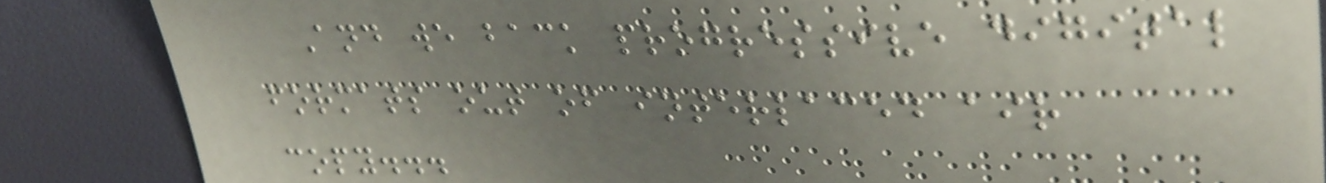And we back progressive digital
formats out of interlaced air
copy...
